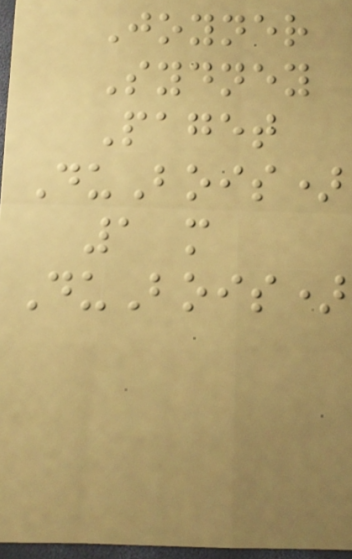Joyner
Sydney
Paget
DuBois)
1 m
DuBois)
